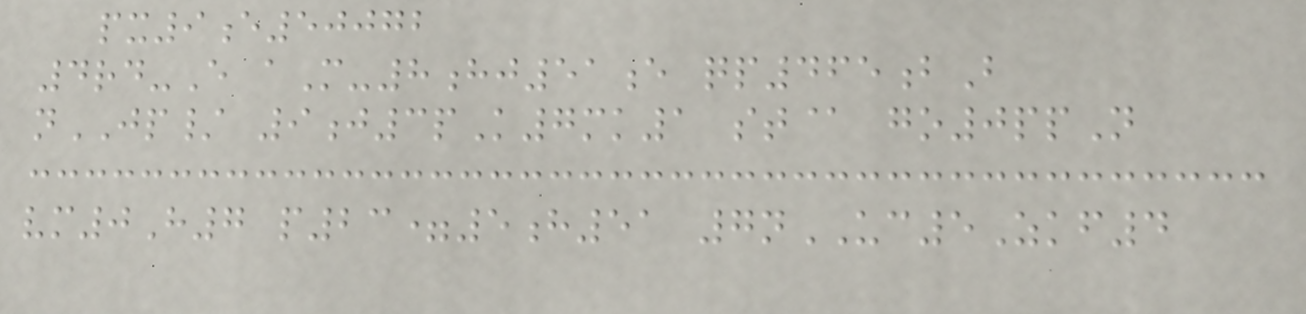px9e50072
4rd-E aM-8hj51e qp465bB
nJP/ 9j3pK7mk1 st@ go0ppN
vm0H7 p23=5h51 7nUC5Zkf4
